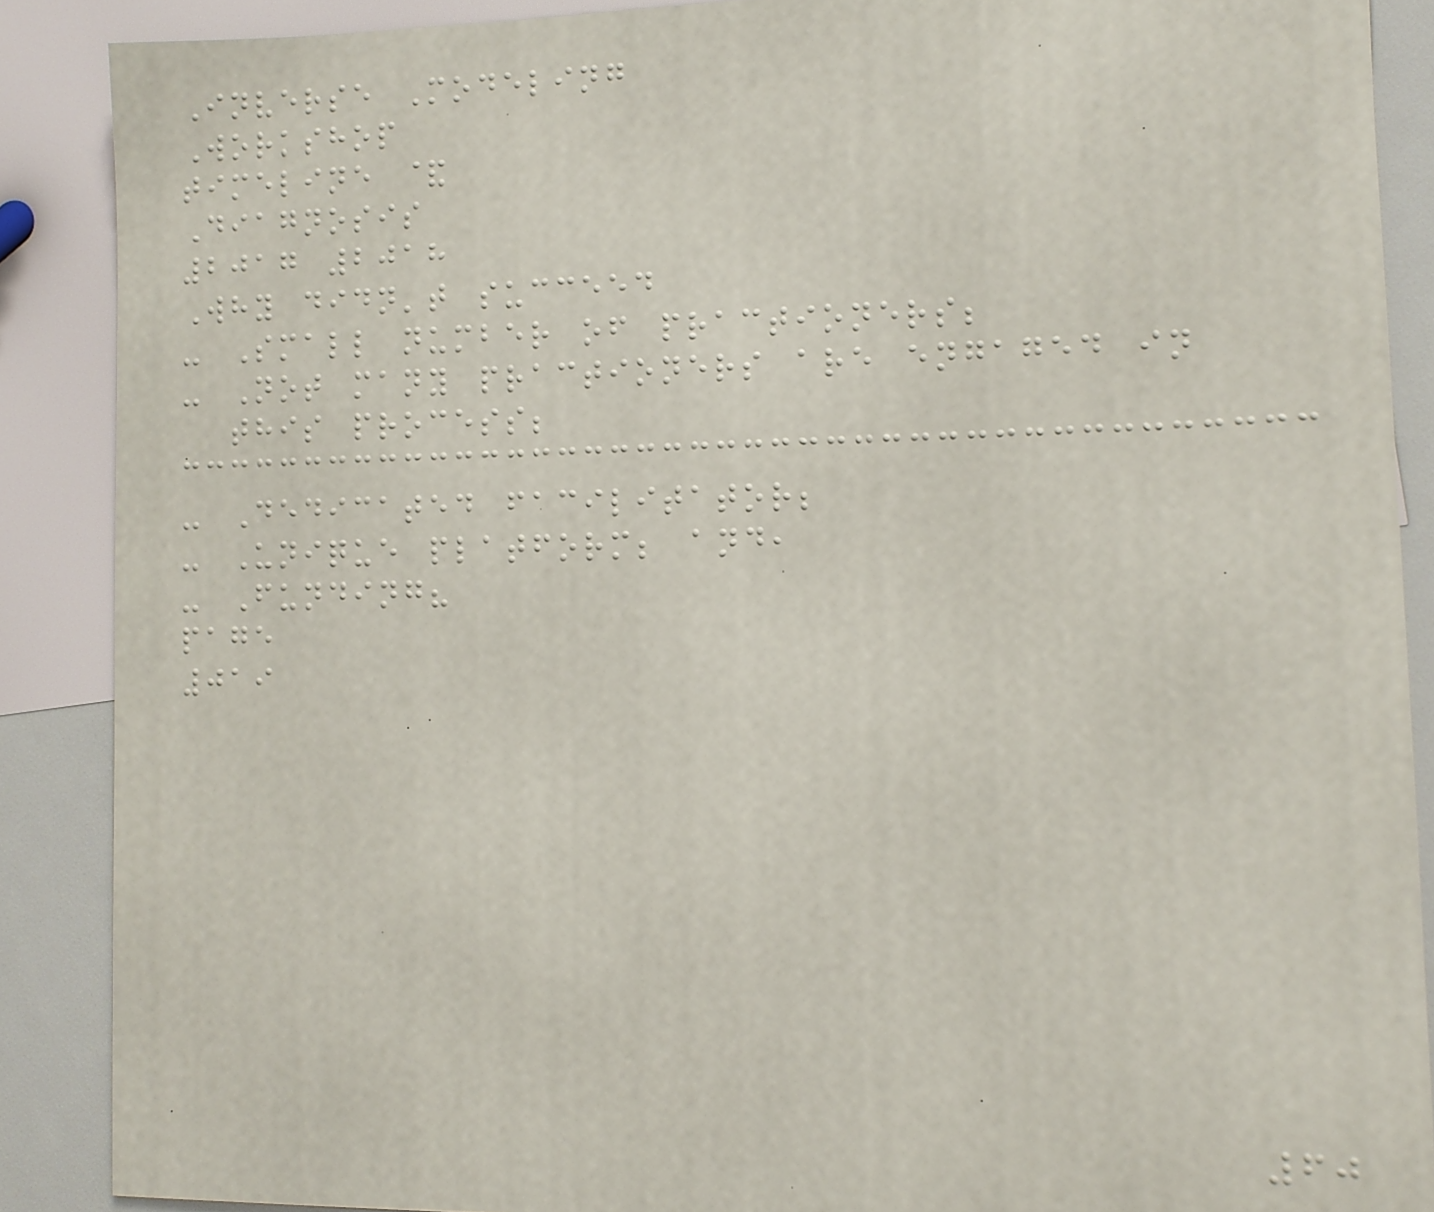Inverse Modeling
Workshop
timeline &
Diagnosis
2017 2018
Why didn't succeed
- Small number of practioners;
- Not many practioners are engaged in
this process;
- Dedicated facilitator;
- Unique platform; and,
- Funding?
page
019
60
